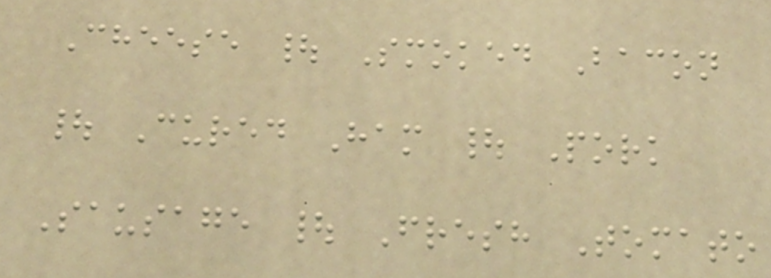Cheese | Smoked Bacon
| Cured Ham | Pork
Sausage | Fresh Tomato
